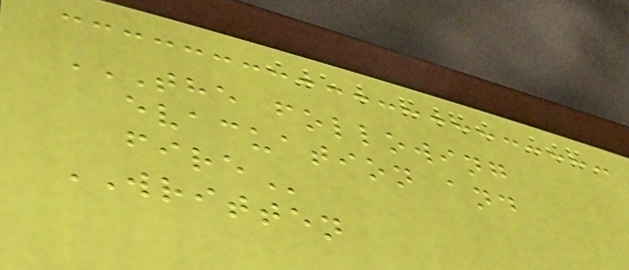THE FOLLOWING
EVACUATION AND
FIRE
WRITTEN
